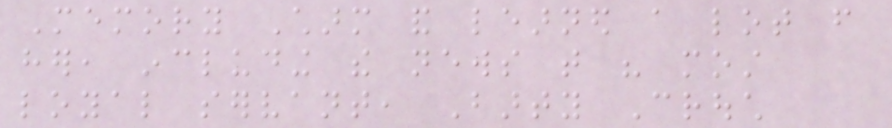Memory Charm and learned a lot from
her, including the news that his most
loyal servant, Barty Crouch
